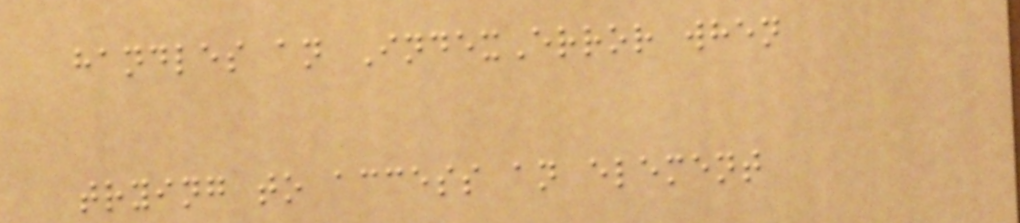handles an IndexError when
trying to access an element
